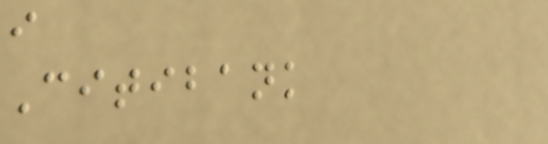i
Citibank
